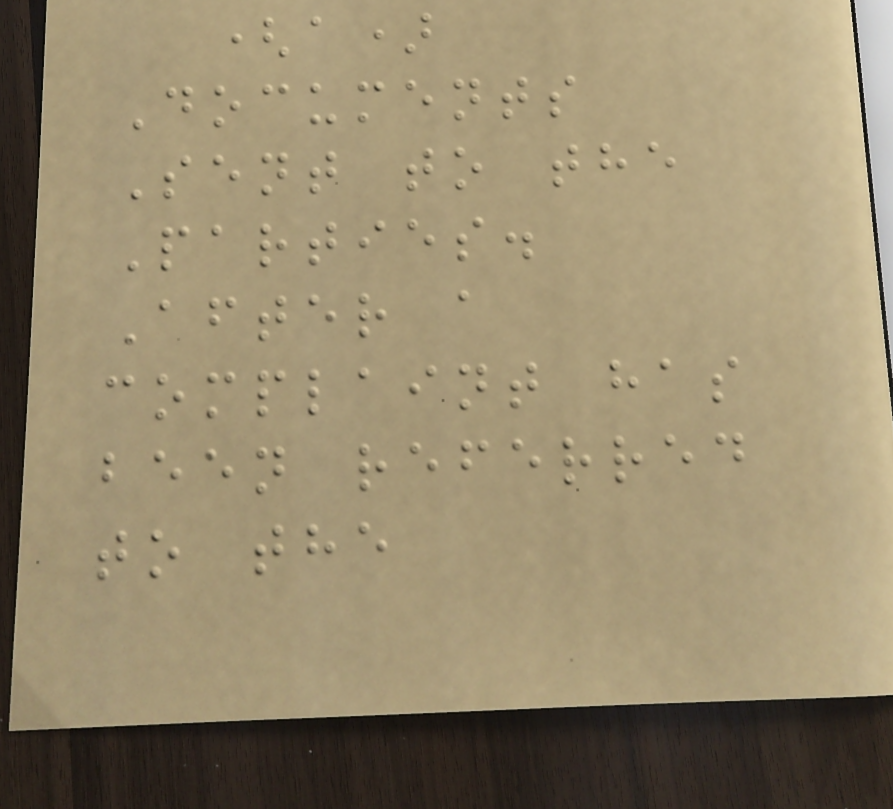(a)
Documents
Sent to the
Parties.
After a
complaint has
been referred
to the
